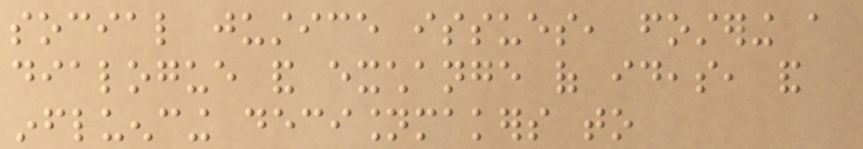social justice issues, fostering a
dialogue and exchange of ideas, and
influencing decisionmakers to
